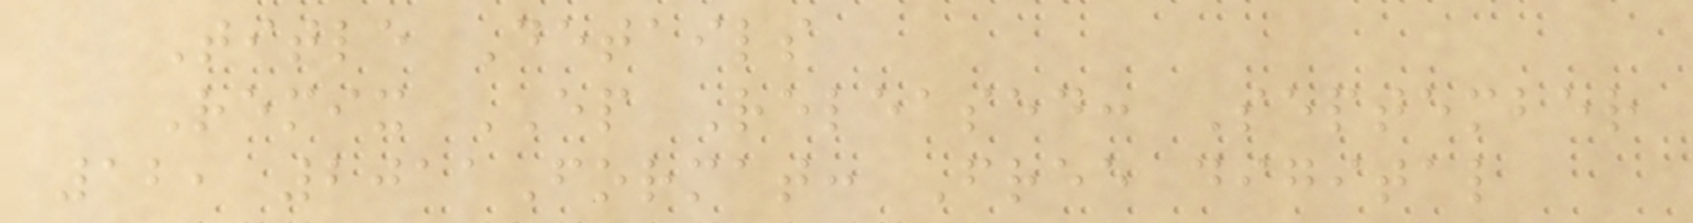Title Details
Remix EP Released: September
12, 2011Format: Free digital
